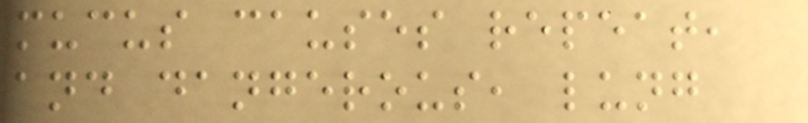mucus causes repeat,
and dangerous, lung
